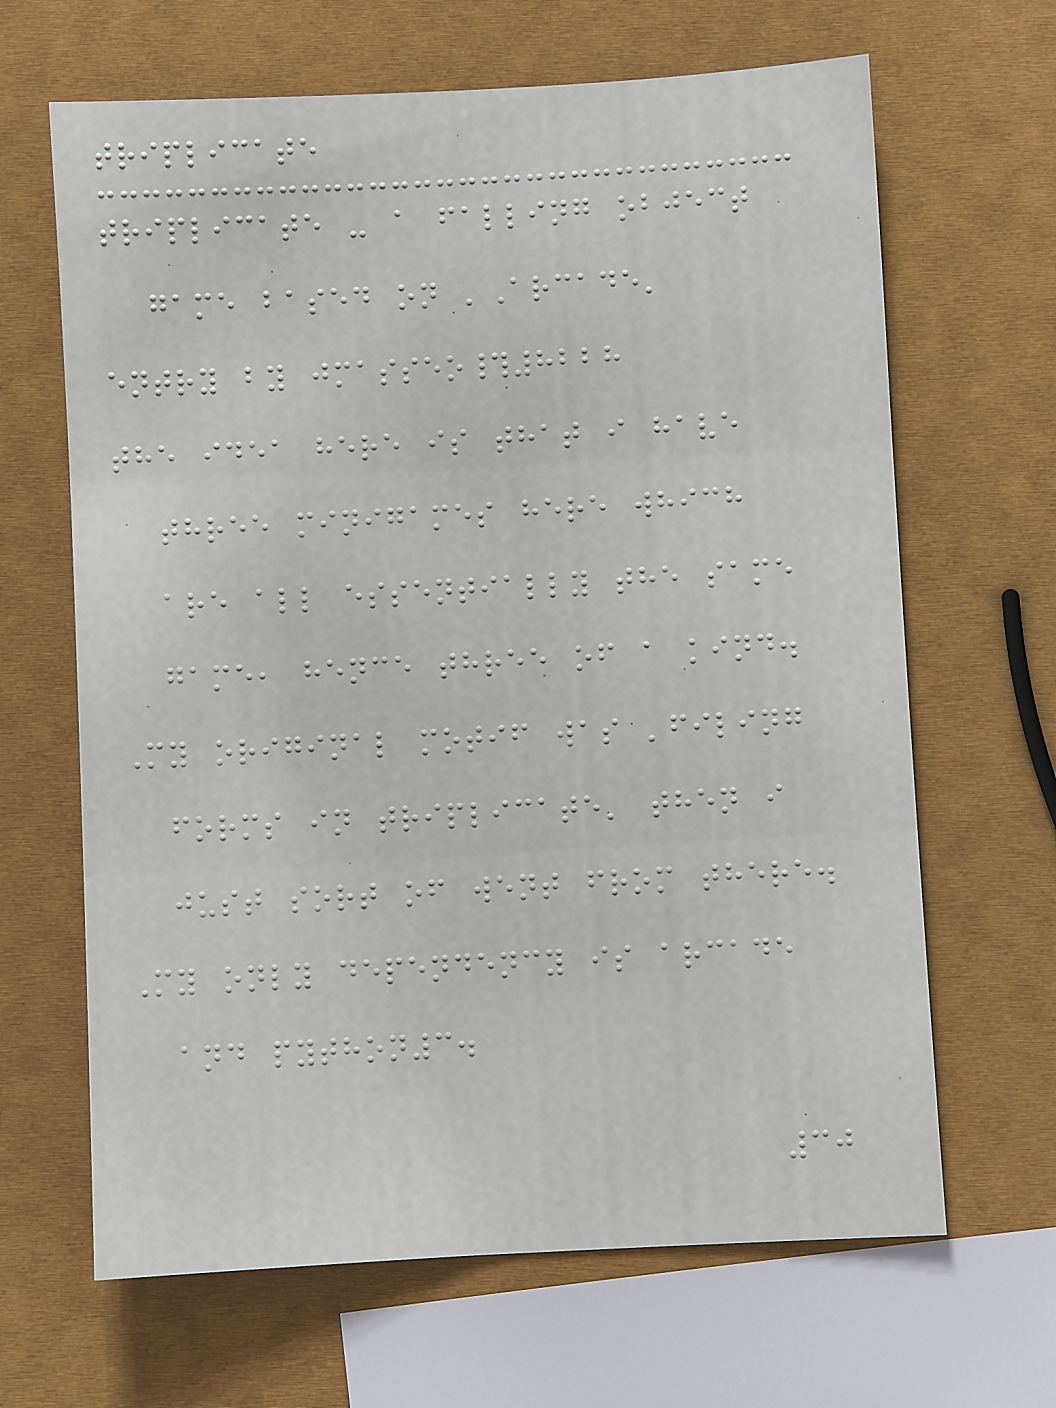triplicate
triplicate - a falling object
game based on 'Arcade'
entry by jmasseo#8228
the idea here is that i have
three minigames here which
are all essentially the same
game, hence three of a kind.
My original motif was 'filing
forms in triplicate' then i
just sort of went from there.
My only dependency is arcade
and python3.
30
